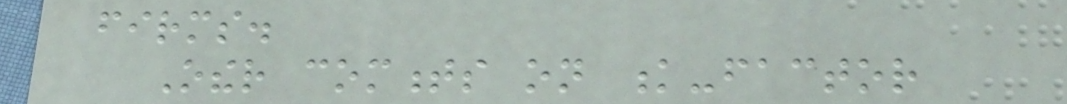firms.
Other comments on k-factor
